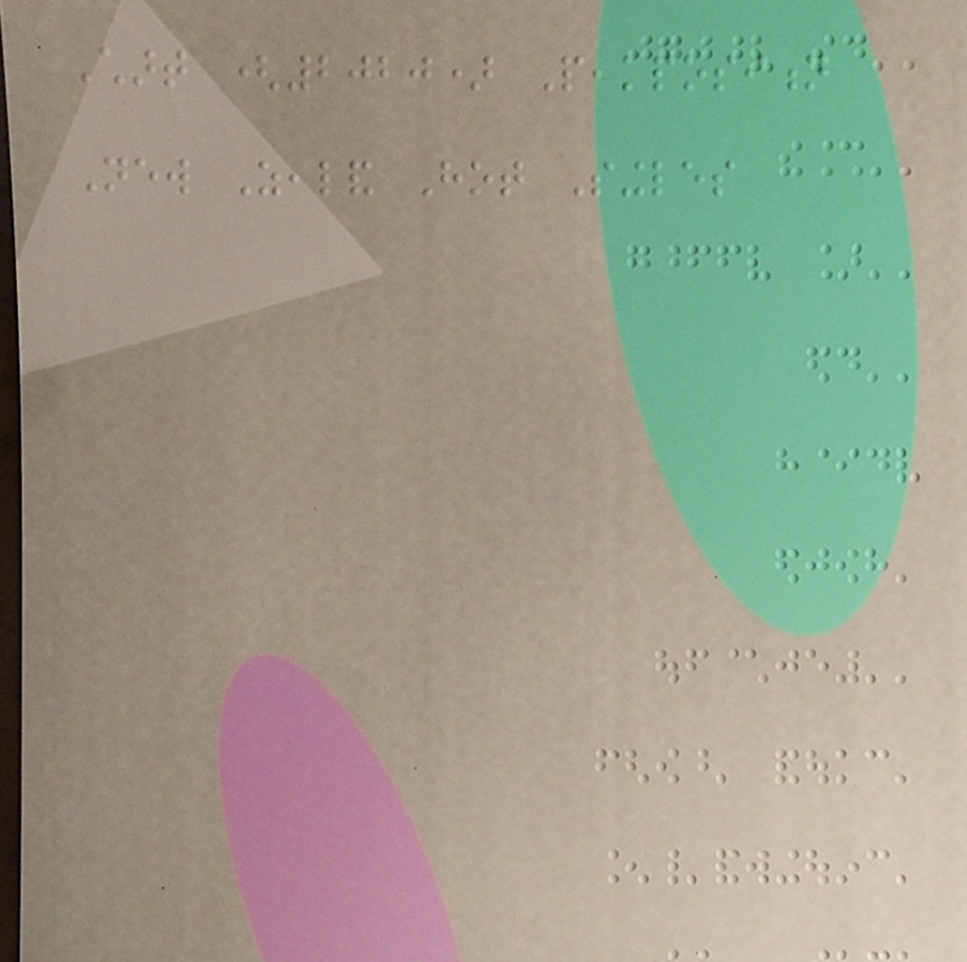Chart (2020) Peakposition
New Zealand Hot Singles
